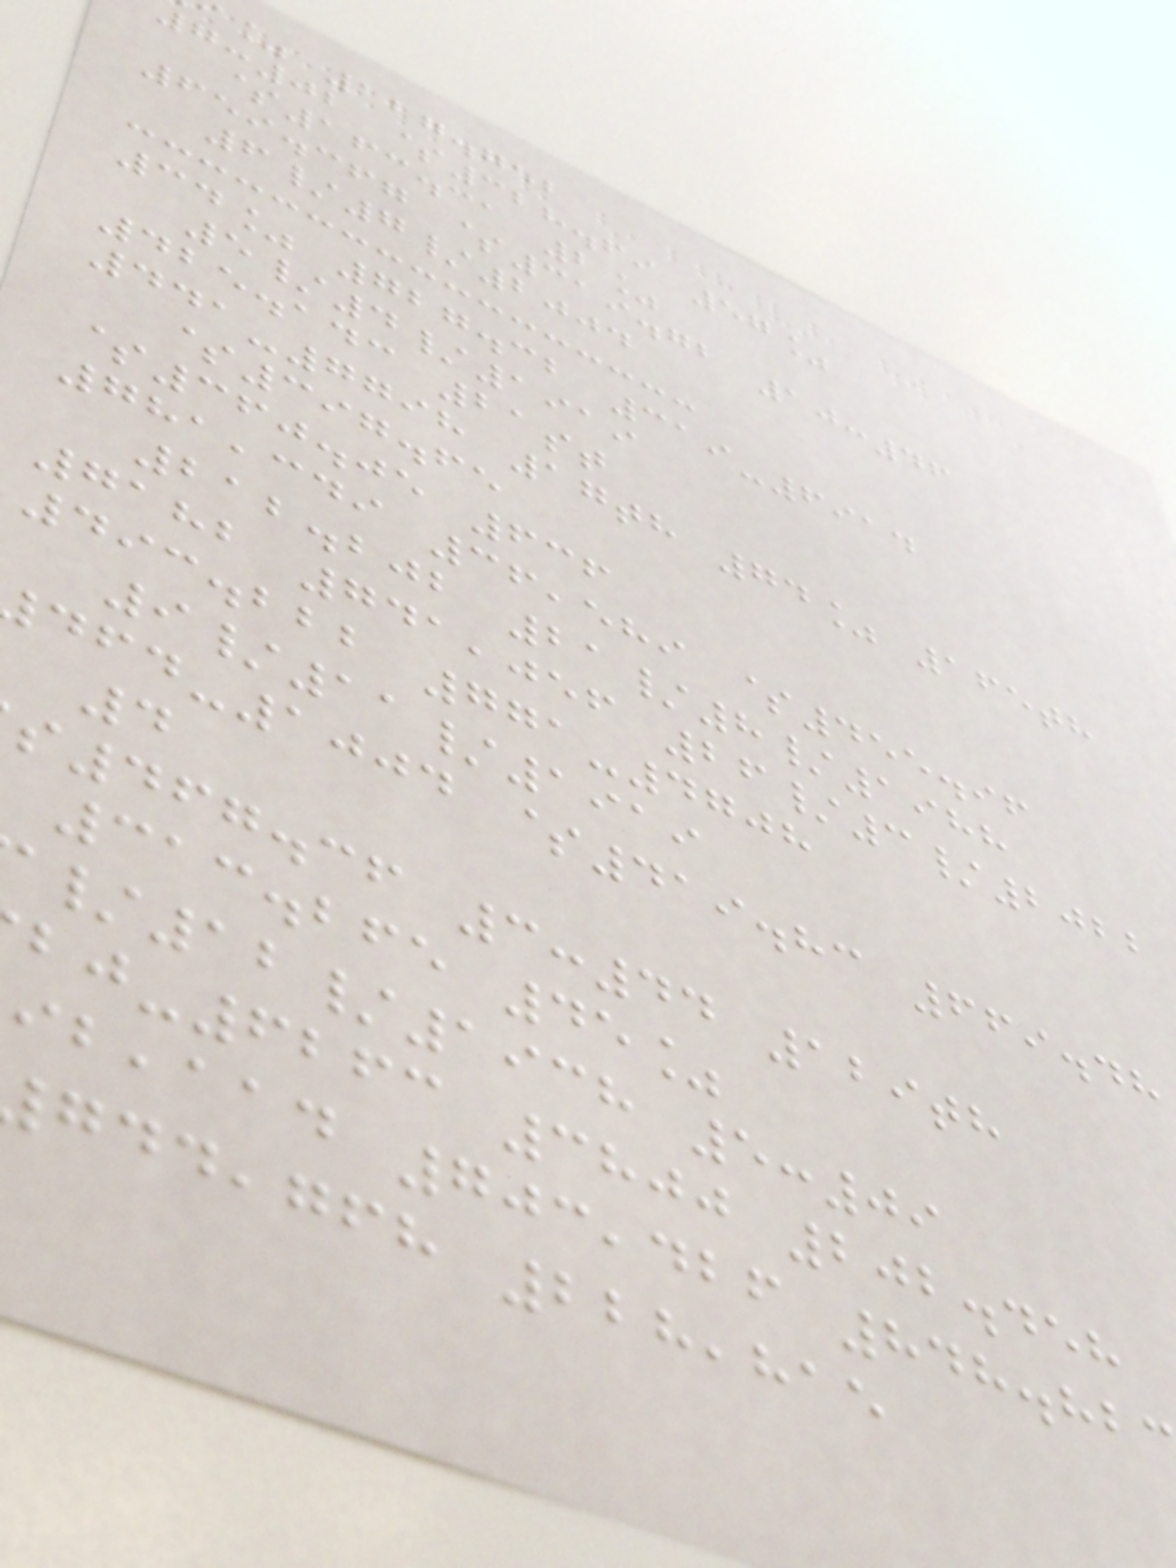% 127.752
7:02 $328.69 57%
$163.31 2%
659.367 $319.72 10:46
6/7/2004
34% 727.32 319-6914
5/4/1919
425.143 21st
441-7798 17th 74% 165th
$397.65
$360.05 636
781,349 36,589 $455.96
212.202 21/8/1988
7182 741,056 26/3/2022
493.222 771-4708
9/11/1919
-1004 $419.83 669.48
4
467.36 3:44 129th
313.265 45%
/12/1938 5:09
-6263 3800 202.458
,aad 703,426 848.82
,gfh 228,815
